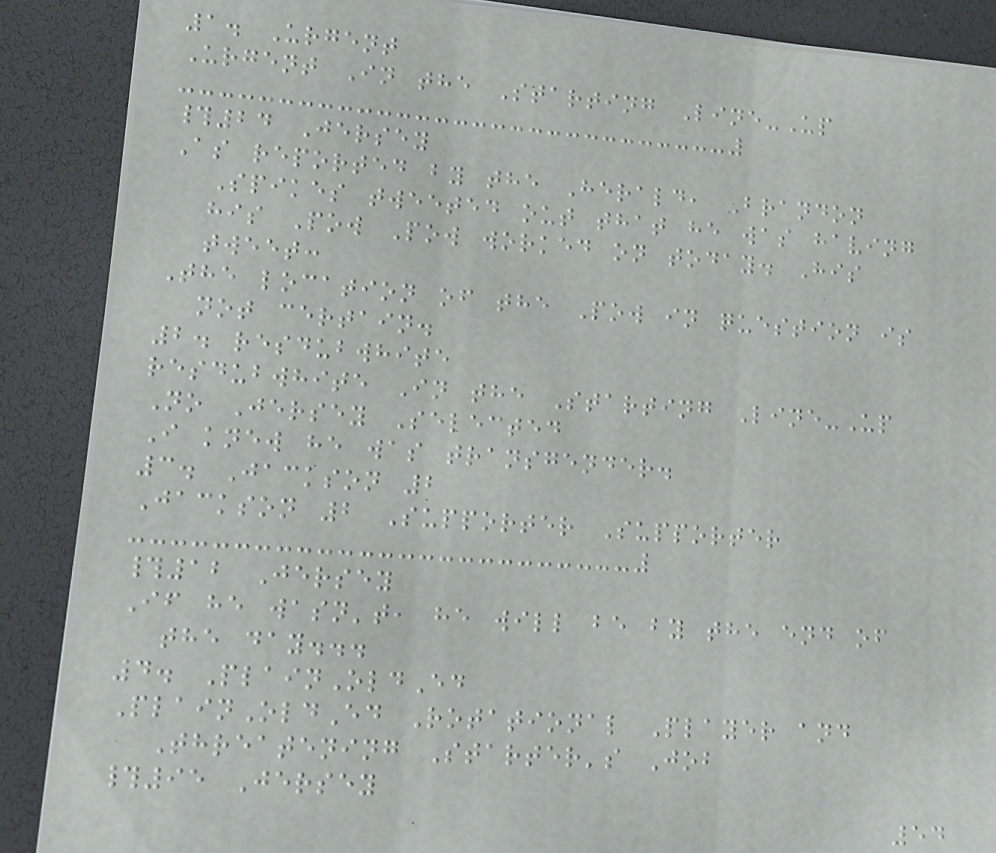1. Urgent
Urgent In the Starting Line-Up
#24 Jersey
As reported by the Herald, Brandon
Spikes tweeted out that he was having
his Pow Pow worked on today. His
tweet:
The location of the Pow in question is
not certain.
2. resdubwhite
resdubwhite In the Starting Line-Up
No Jersey Selected
I knew he was transgender.
3. Jackson 2
Jackson 2 Supporter Supporter
#12 Jersey
If he wasn't, he will be by the end of
the day...
4. PlainOldEd
PlainOldEd Rotational Player and
Threatening Starter's Job
#95 Jersey
54
